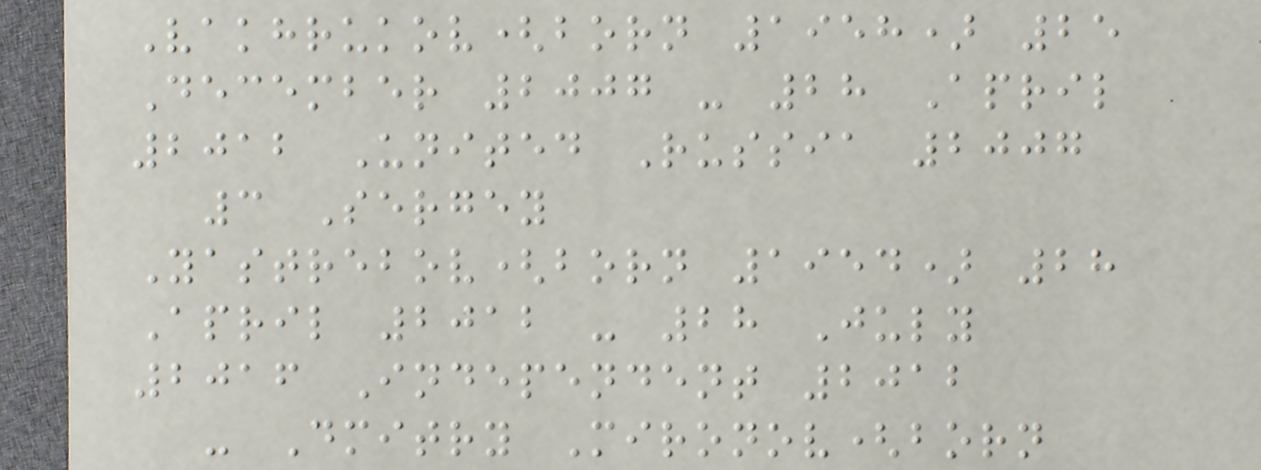Vakhrukov(born 1958) 25
December 2007 - 28 April
2012 United Russia 2007
3 Sergey
Yastrebov(born 1954) 28
April 2012 - 28 July
2016 Independent 2012
- Dmitry Mironov(born
